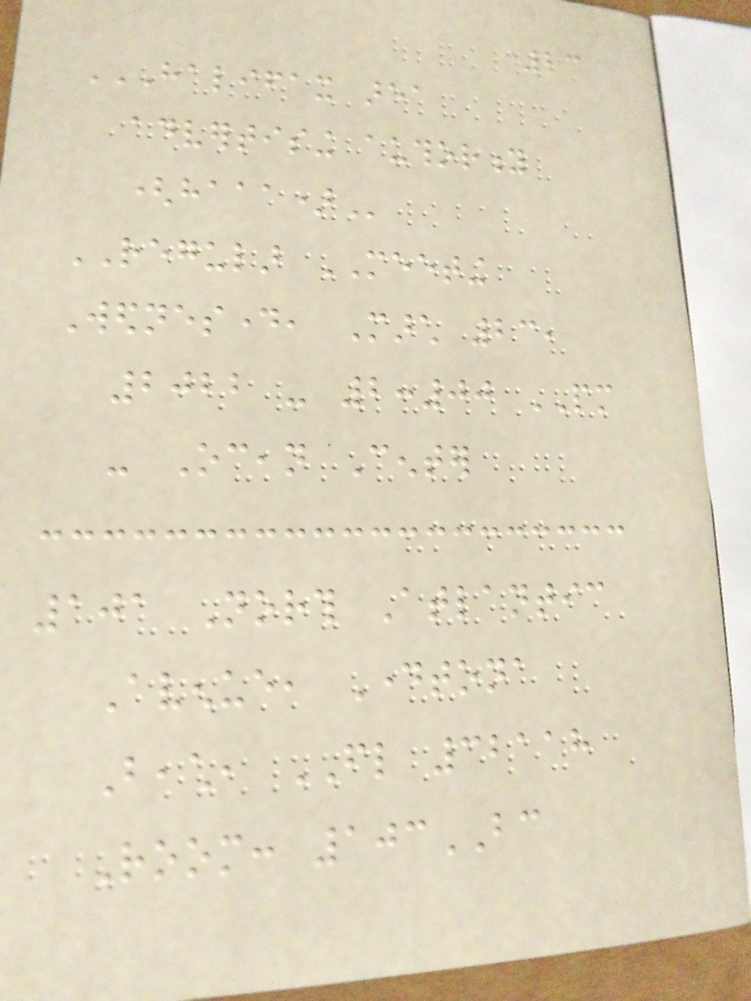23
HALIFAX AREA
ADVERTISING AUTHORITY
(HAAA)
REGULAR MEETING
Wednesday, March 23,
2022 - 2:00 PM
- Ocean Center
101 North Atlantic
Avenue, Daytona
Beach, FL 32118
Room: 103BC
